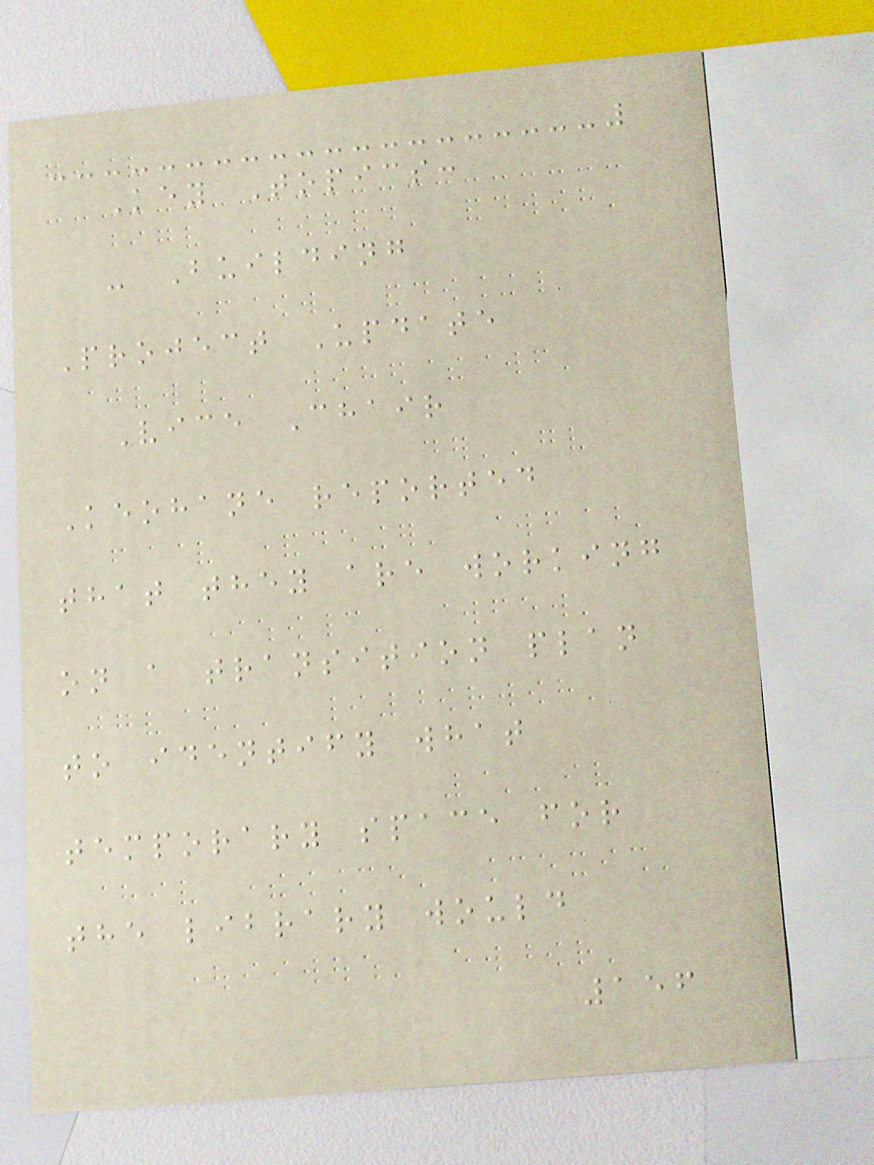Key Topics:
- Building
Project Update
Vice Chair
Keohane reported
that they are working
on a transition plan
to identify what
temporary space for
the library would
156
